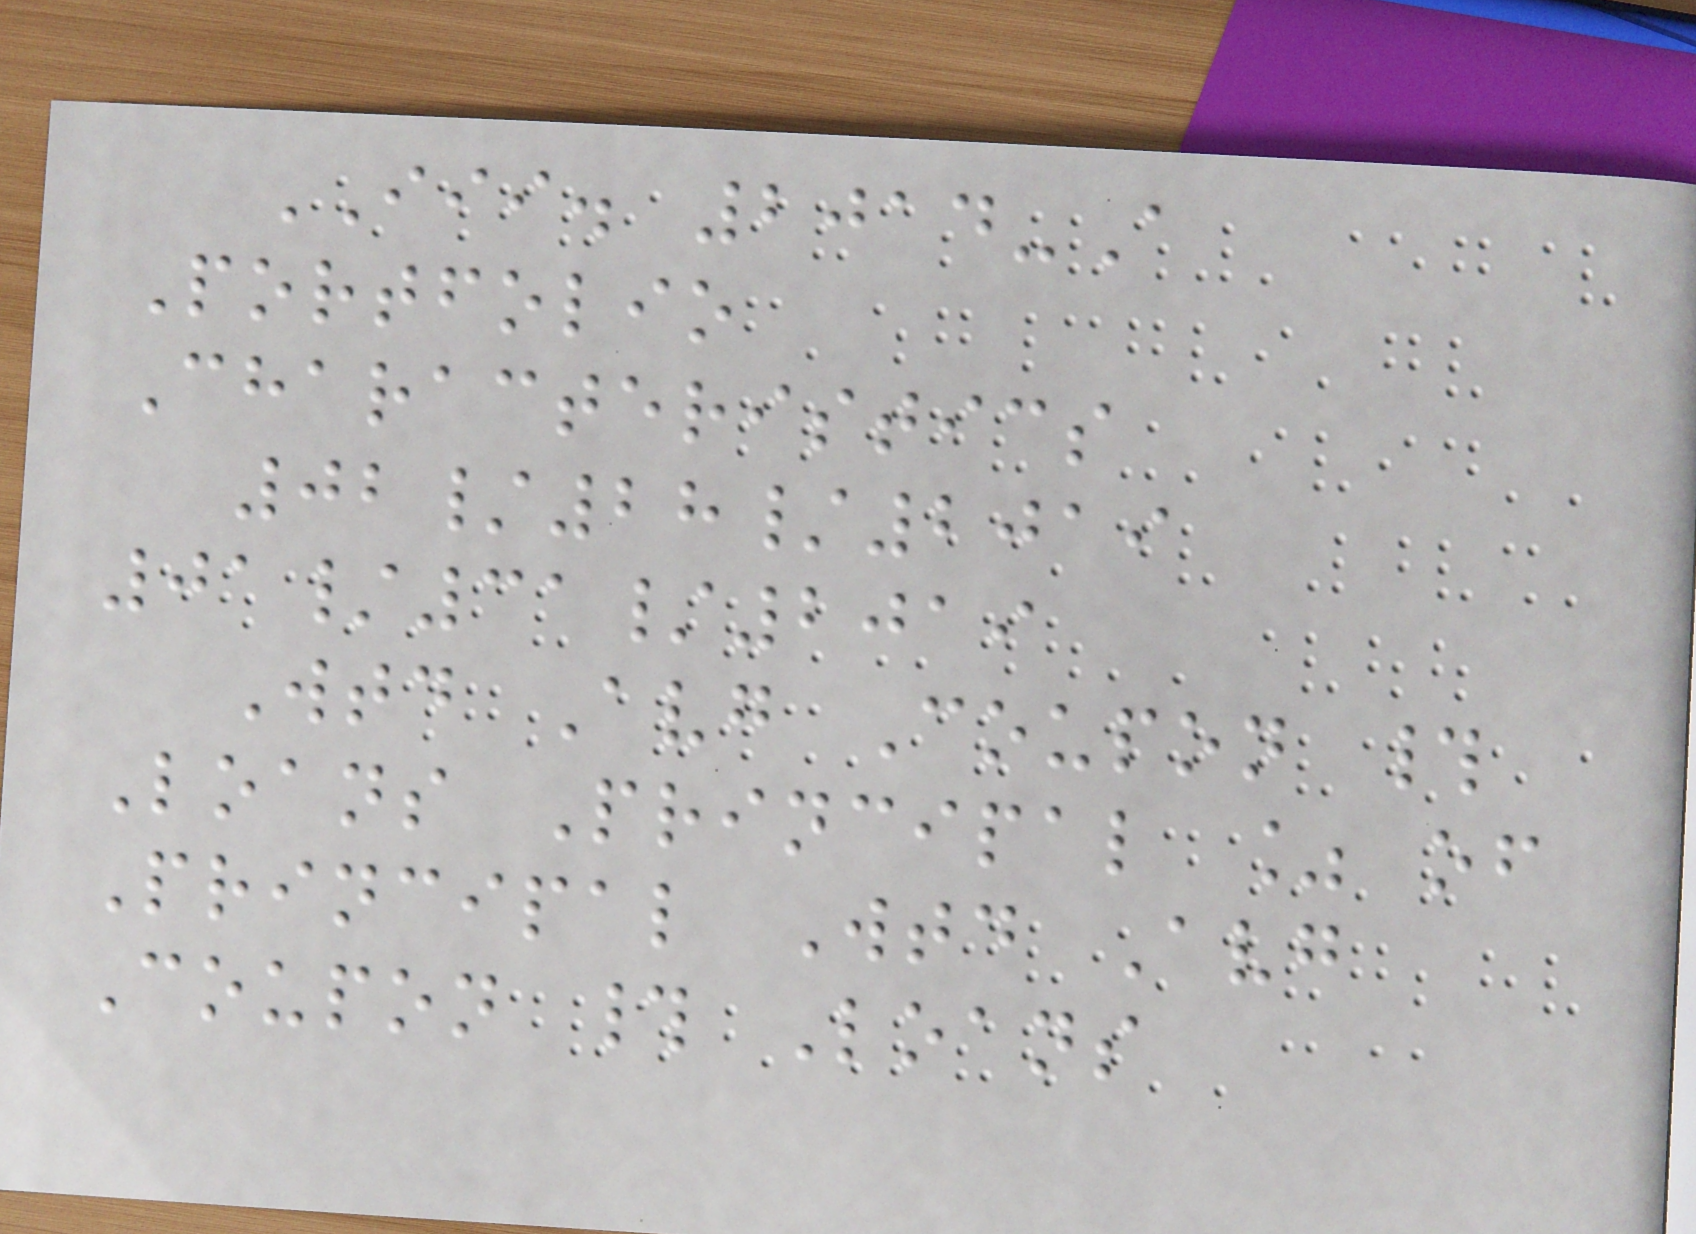III. 2014-A
Portfolio
Characteristics
02/28/2019
01/31/2019
Wtd Avg Coupon #
Loans Principal % of
Principal Wtd Avg
Coupon # Loans
